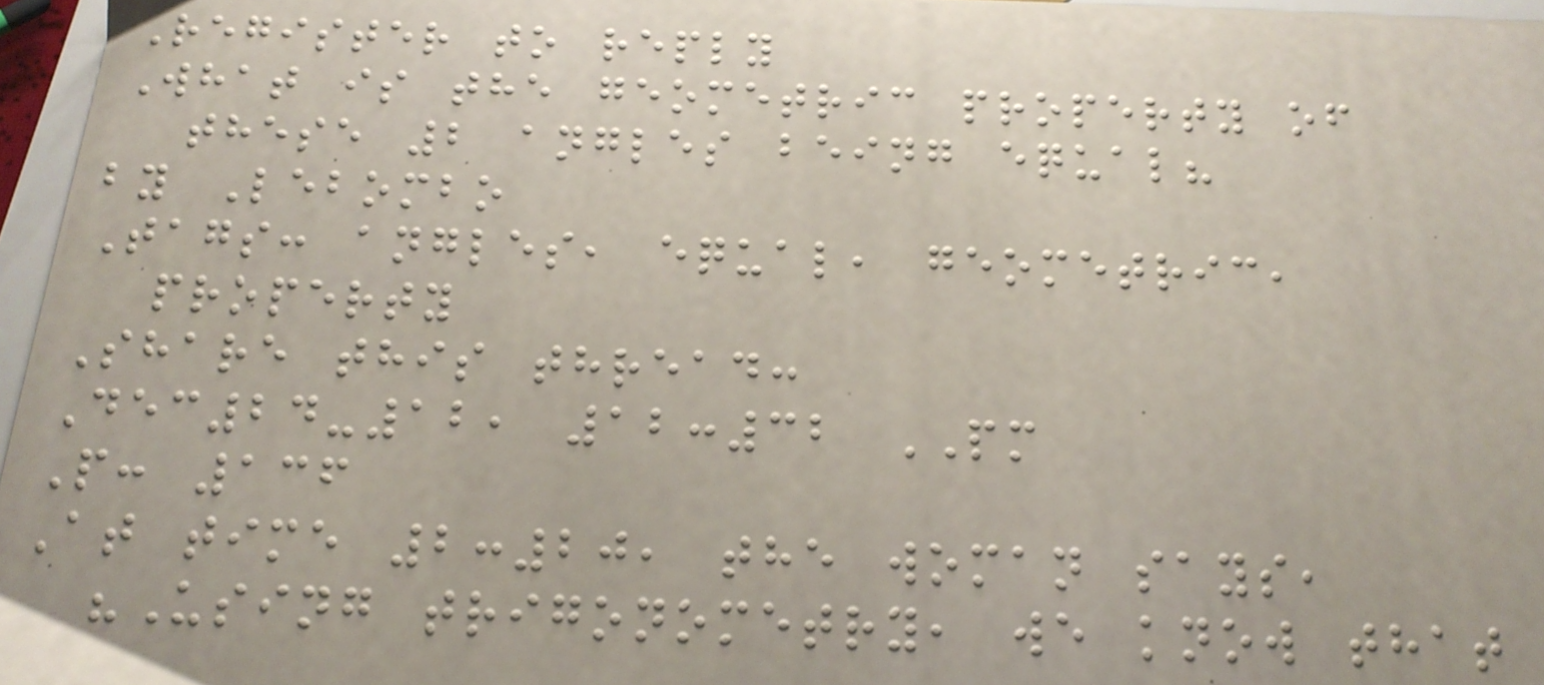Register to reply
What is the geometric property of
these 2 angles being equal?
by Lebombo
Tags: angles, equal, geometric,
property
Share this thread:
Dec24-12, 12:32 PM
P: 136
At time 2:20, the woman says,
"Using trigonometry, we know that
